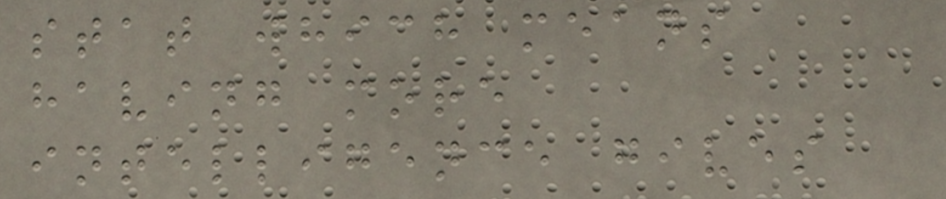stat which means
having more
intelligence gives
